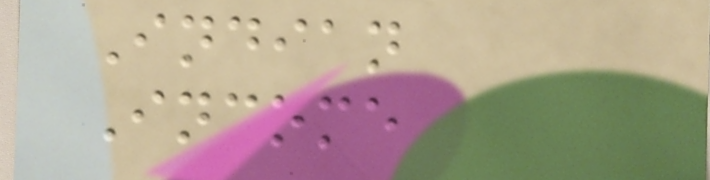Indian
Income
